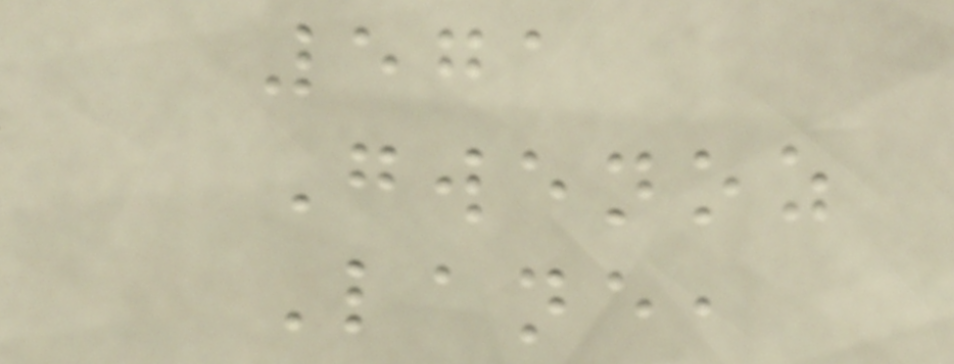571
Gwenoz
Lane,
